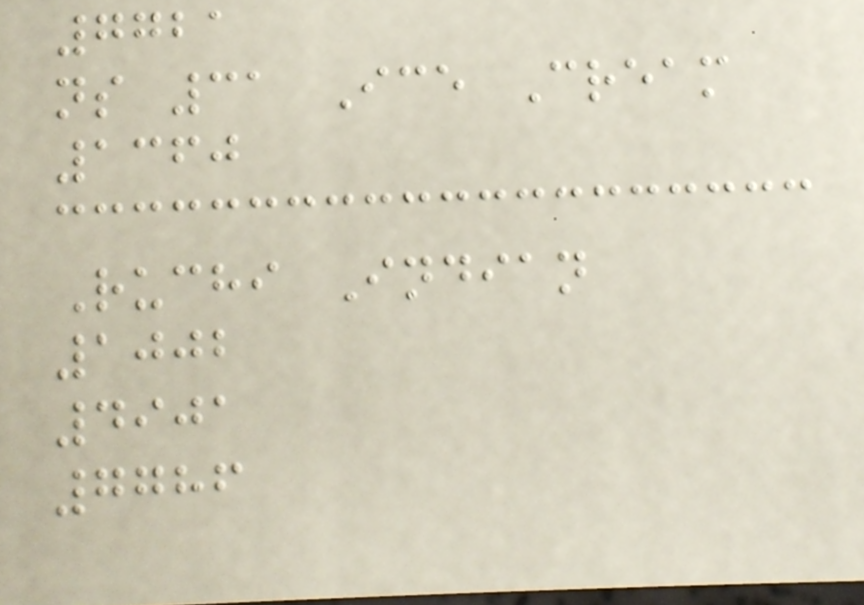7721
ns 31 Ice Cream
1360
Ruchi Indian
1002
4901
7786
